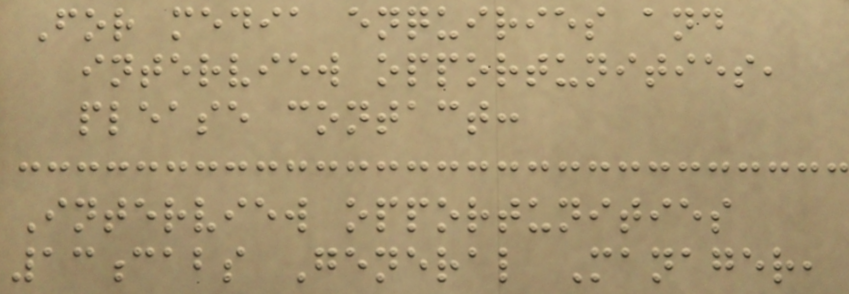For media enquiries and
interview opportunities,
please contact:
Interview opportunities
13cabs General Manager,
